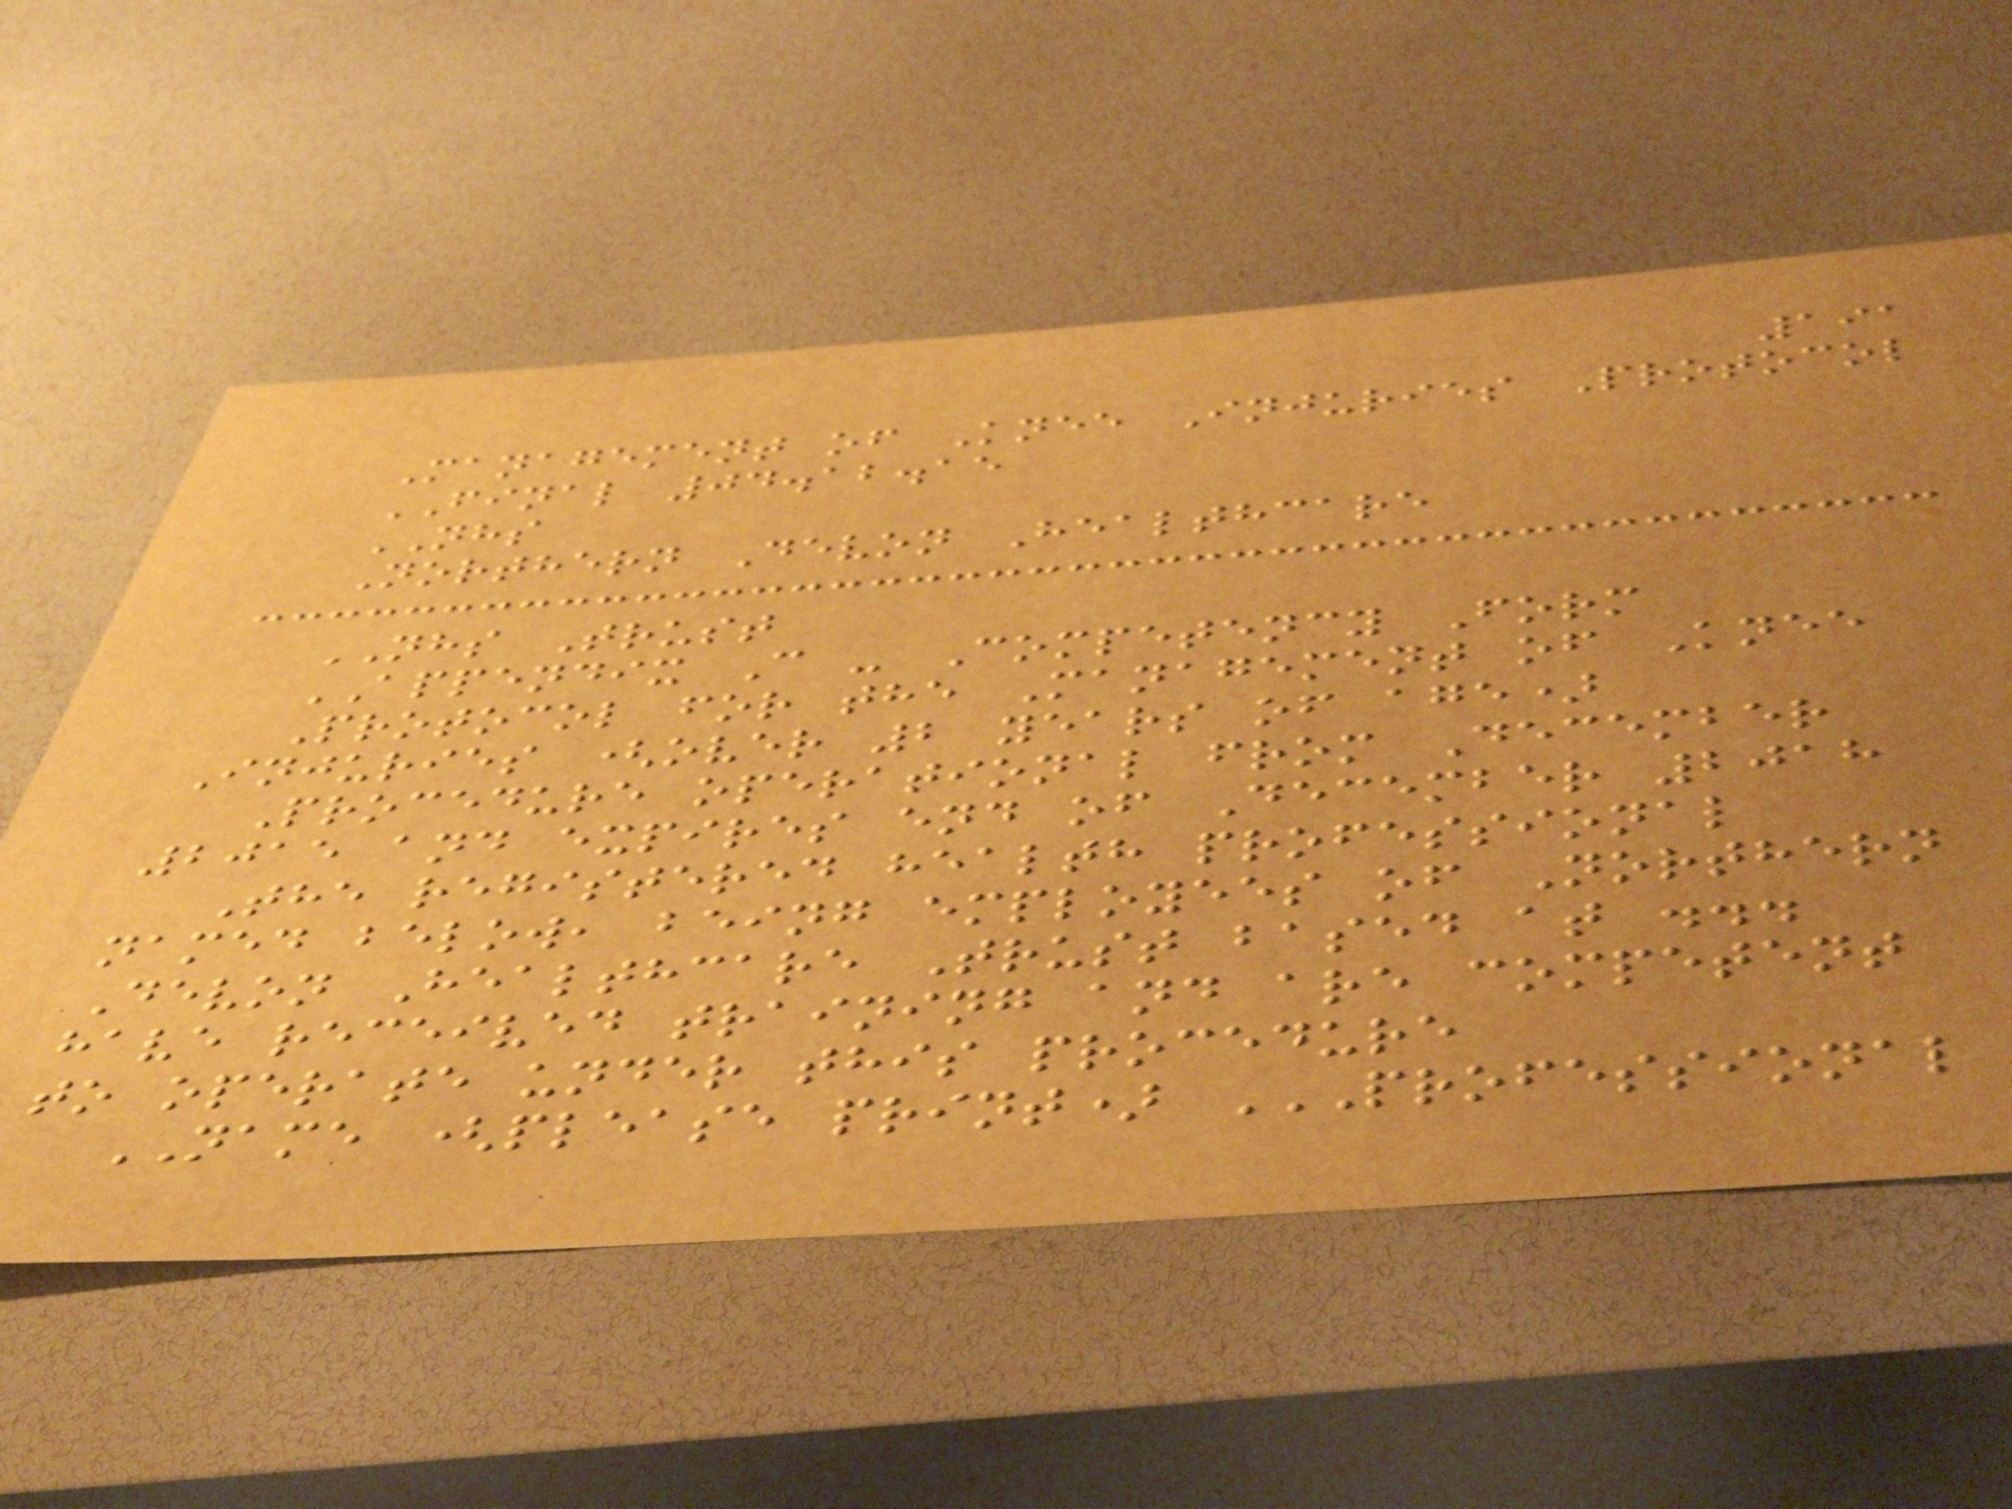191
Management of Knee Injuries Protocol
FINAL 04.12.15
NHS
Northern Devon Healthcare
NHS Trust
APPENDIX C - Competency Form
Protocol for the Management of Knee
Injuries (over 2 years of age)
Procedure operational from December
2015 and expires end of December 2018
The registered health professional
named below, being employees of Northern
Devon Healthcare Trust based at ...
have received training and are competent
to operate under this procedure
NAME (please print) PROFESSIONAL
